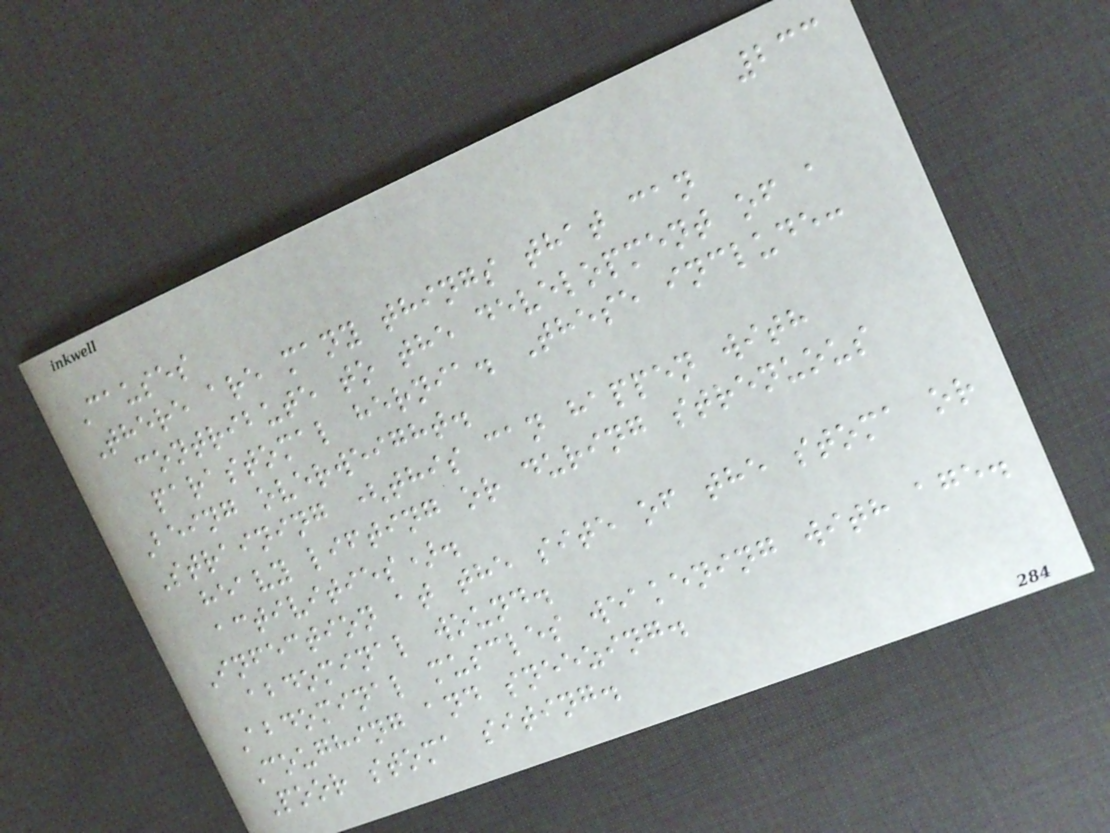233
Causes
There are many things that can
contribute to the development of a
parastomal hernia. These include:
Being overweight.
Straining (this can happen with
heavy lifting or during strenuous
activities).
Infection at the site of the stoma or
abdominal wound.
Abdominal muscles weakening with age.
Coughing and sneezing.
Poor stoma siting.
